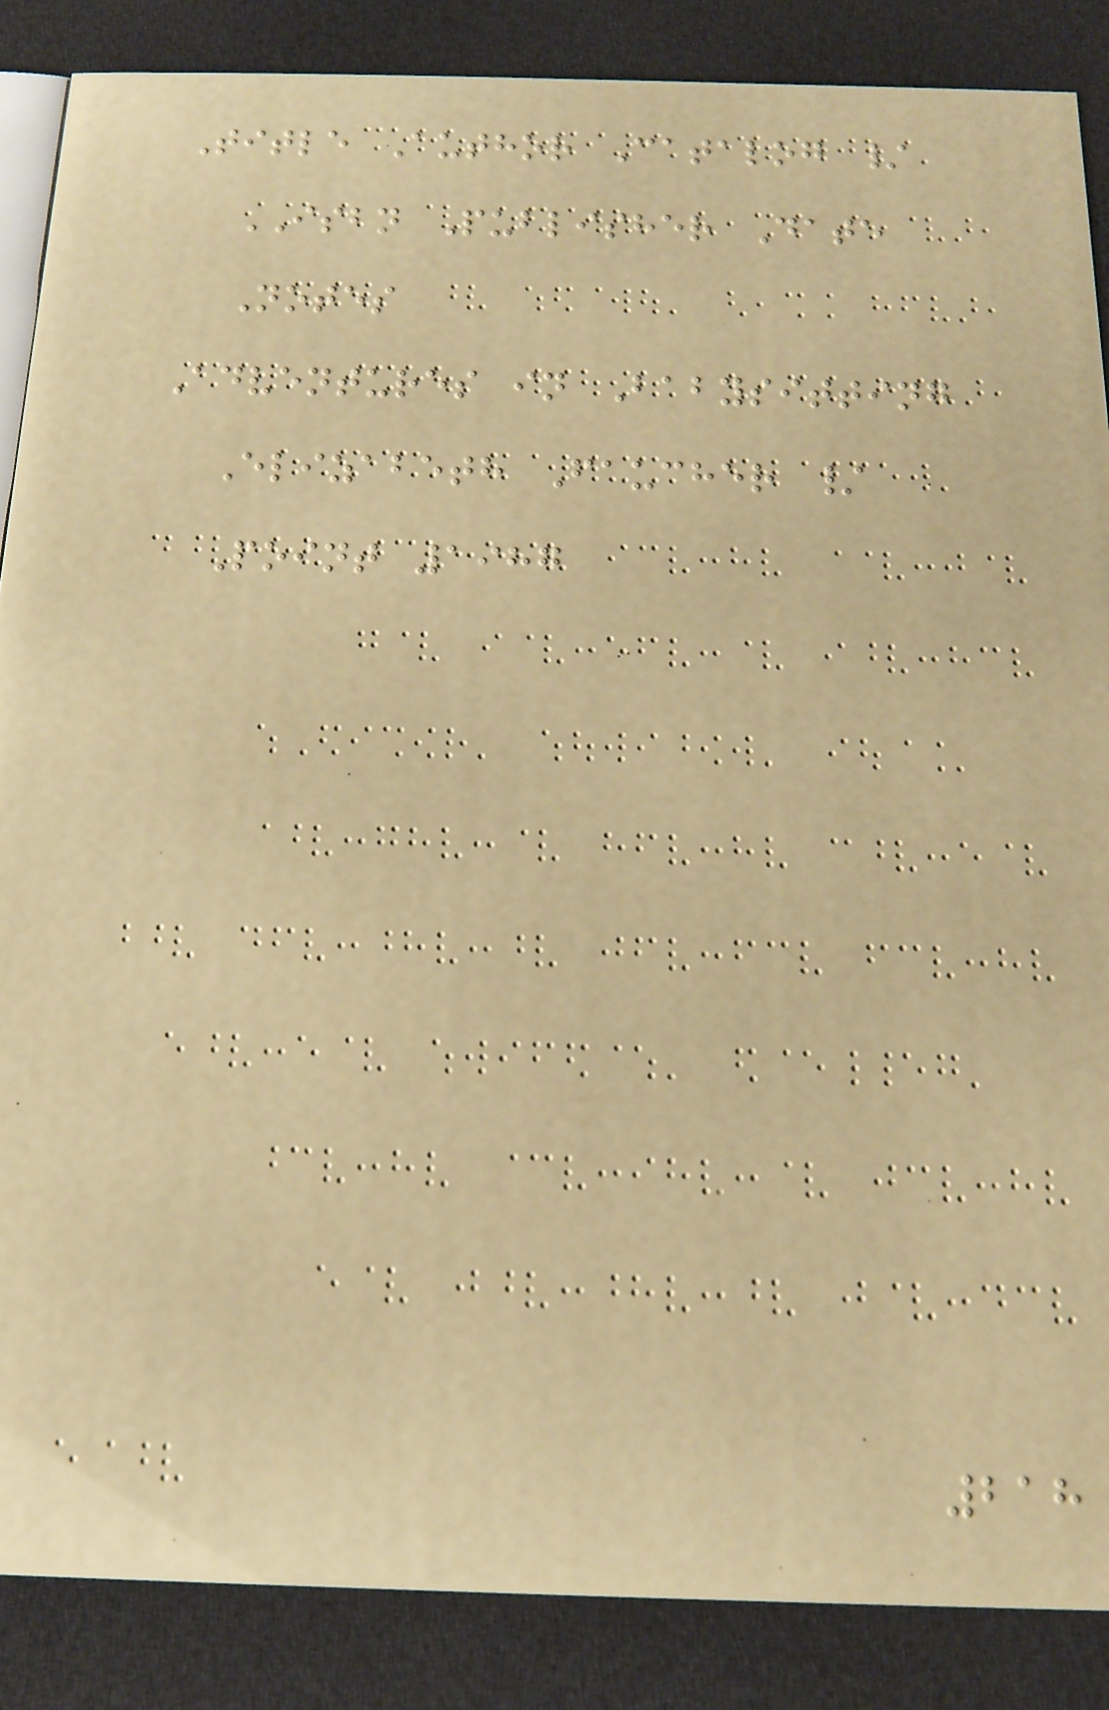Title Author Catalog /
ISBN Publisher Date
Notes
Adventures in Babysitting
Elizabeth Faucher /
Point 1987
218
